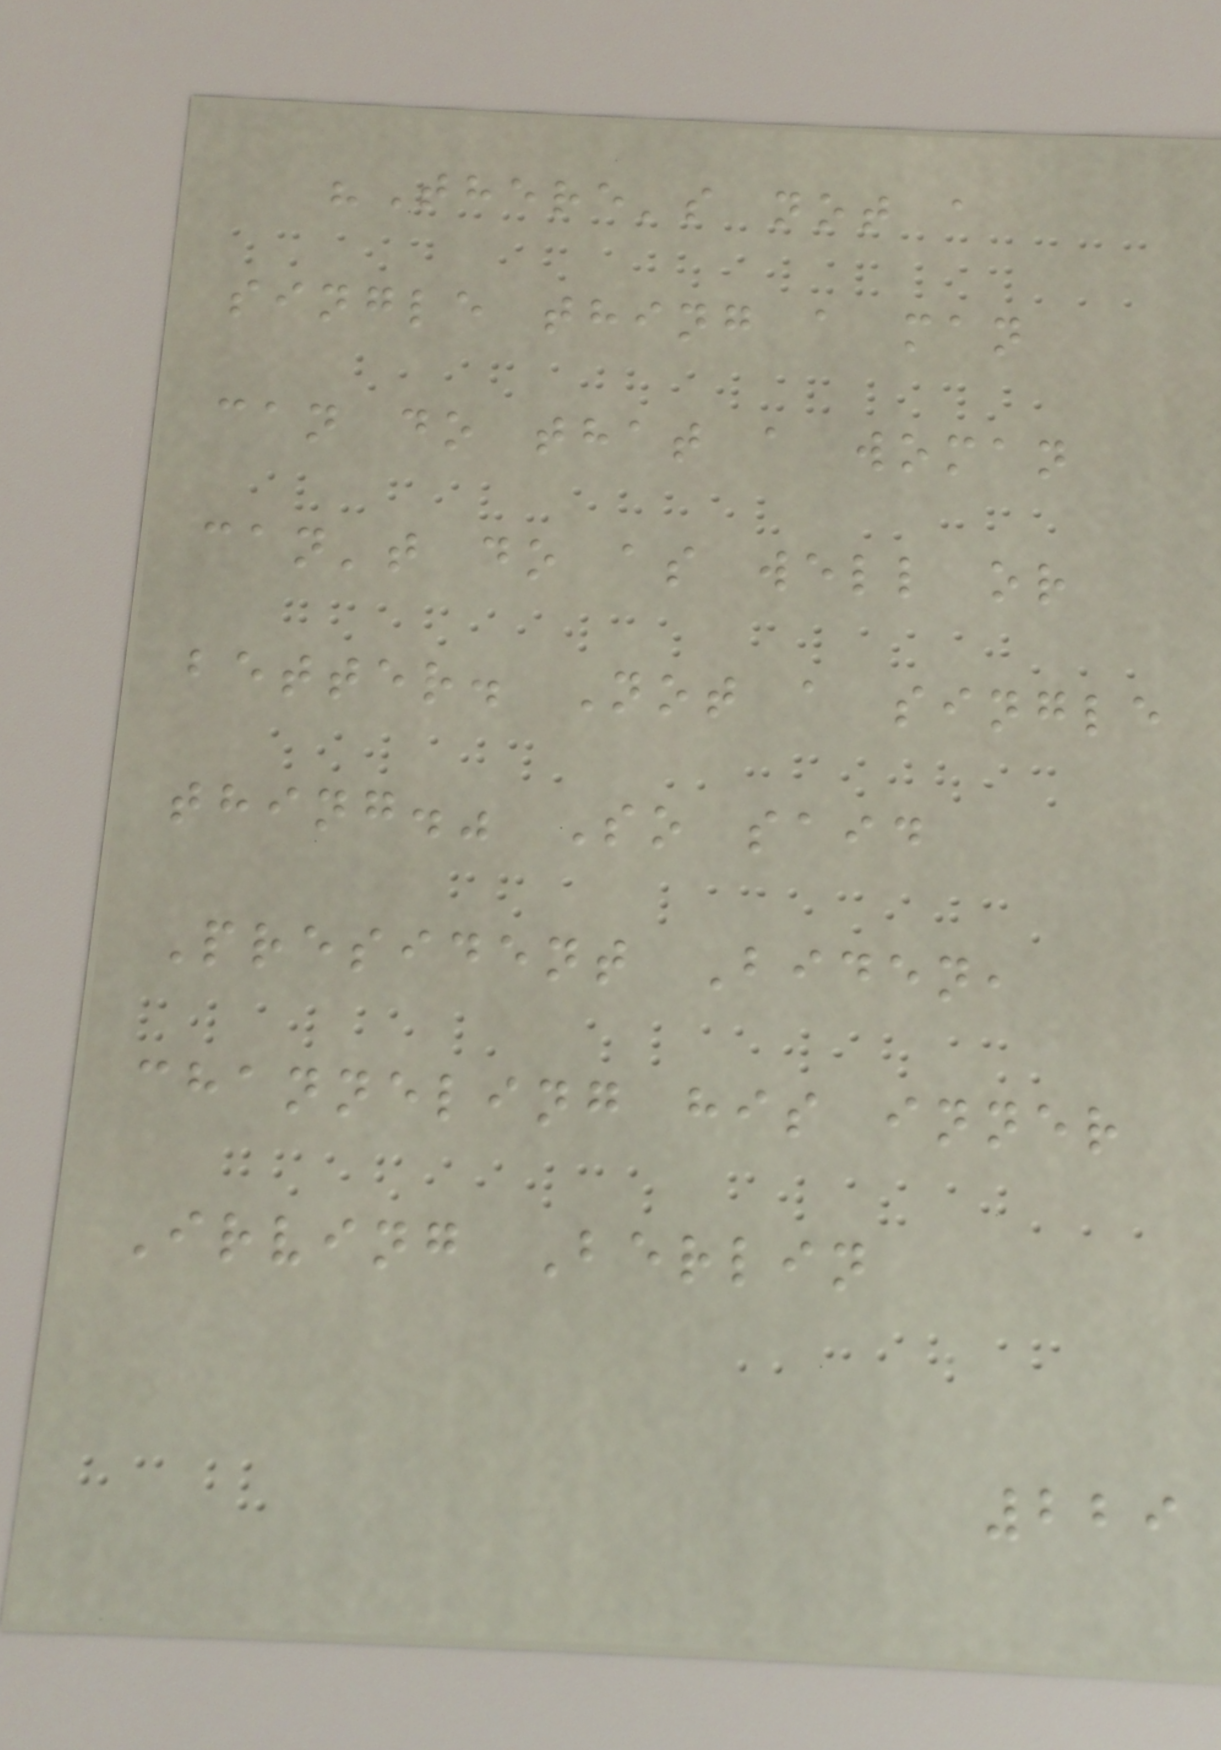"There's not a
single thing a man
can do that a woman
can't do as well or
better. Not a single
thing." So said
President Biden,
channeling his inner
Irving Berlin
229
